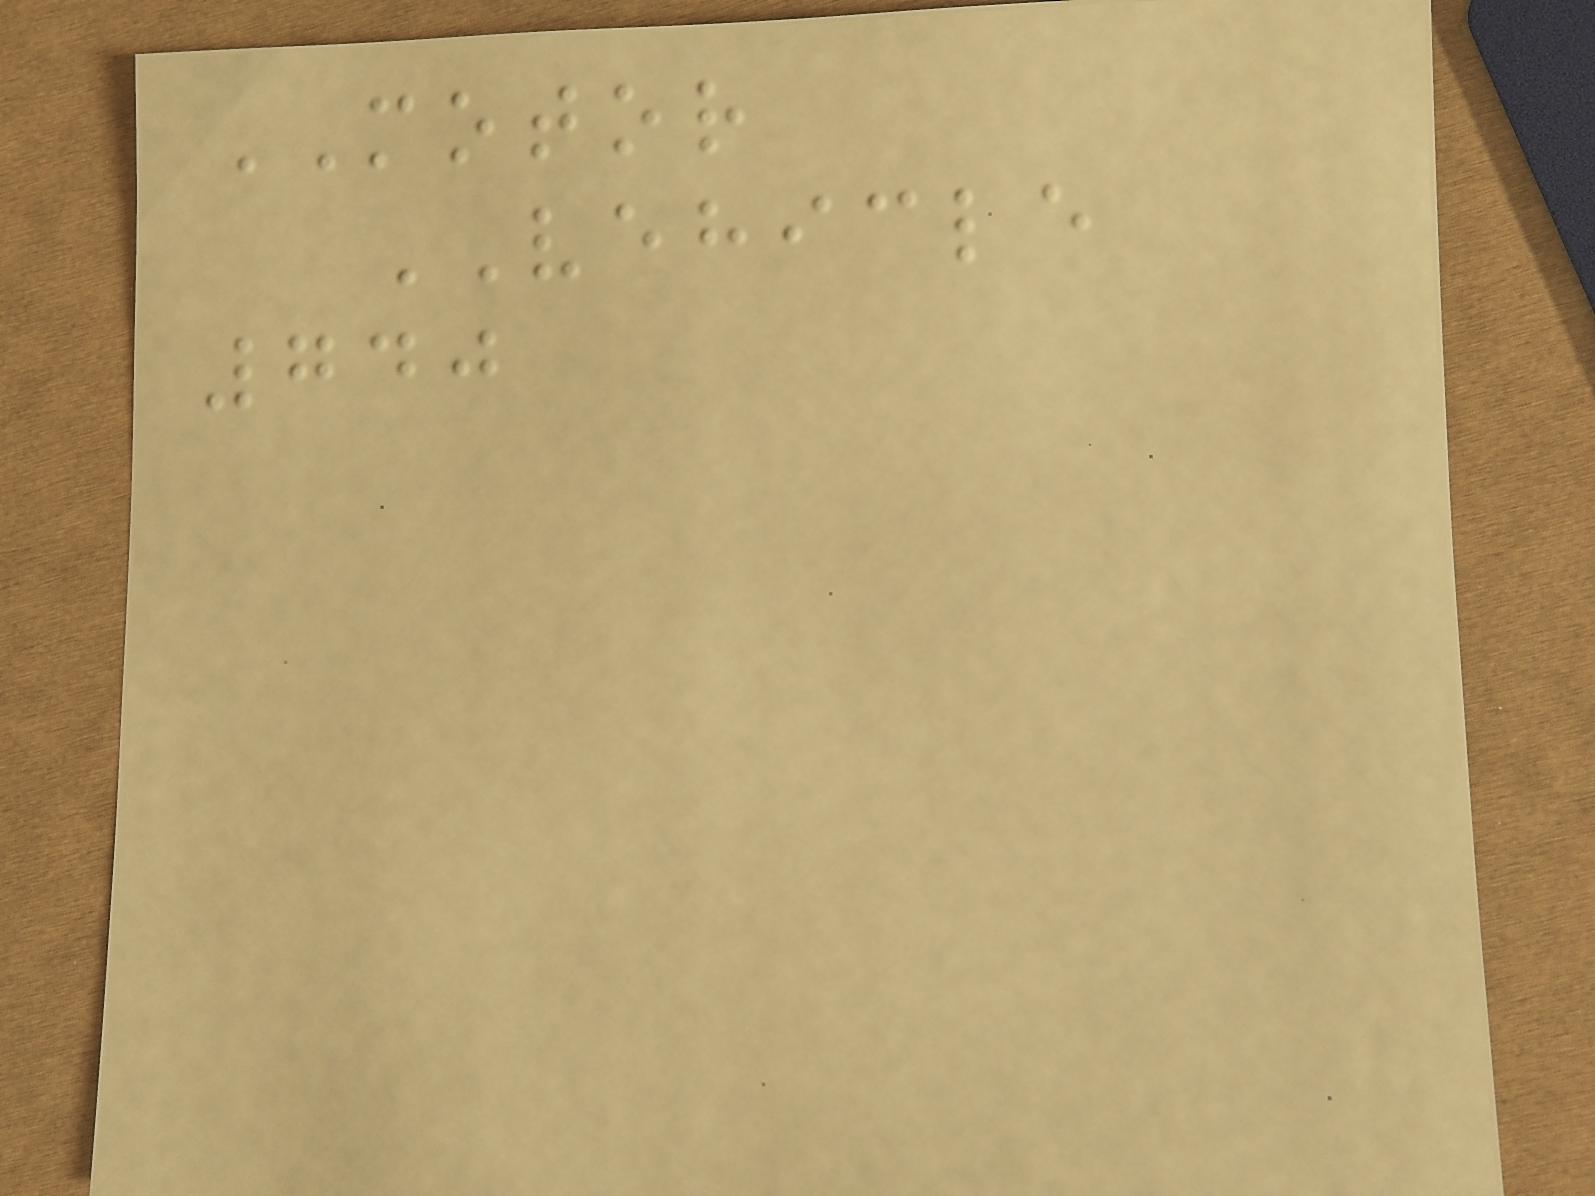MOTOR
VEHICLE
740
